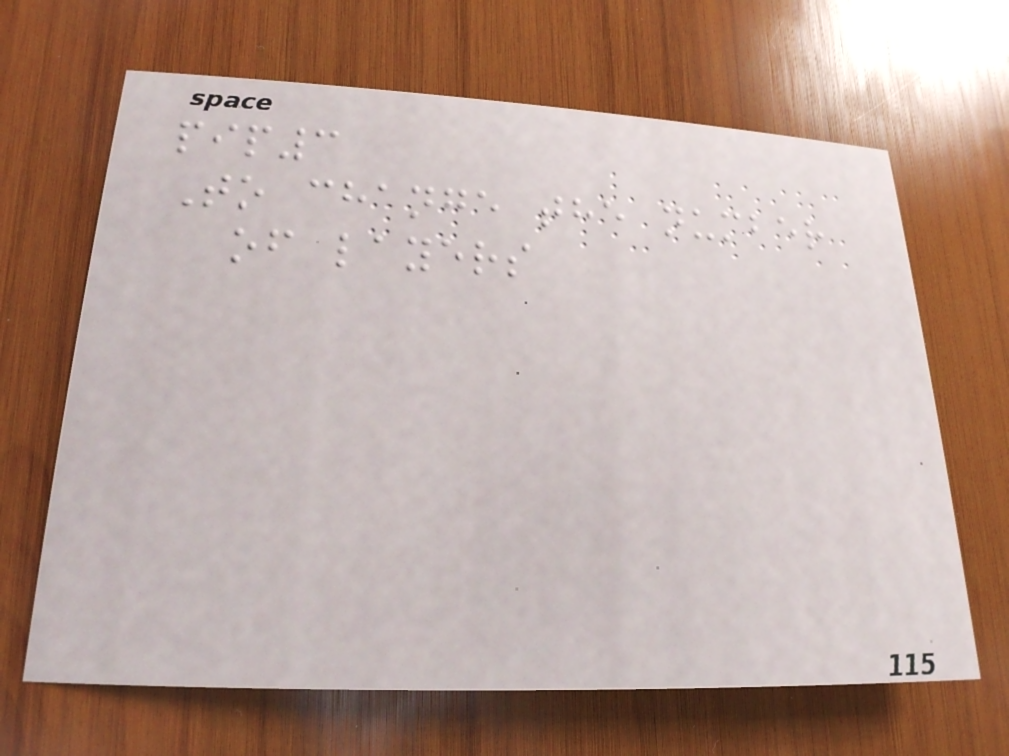pip3
To change the number
of layers
